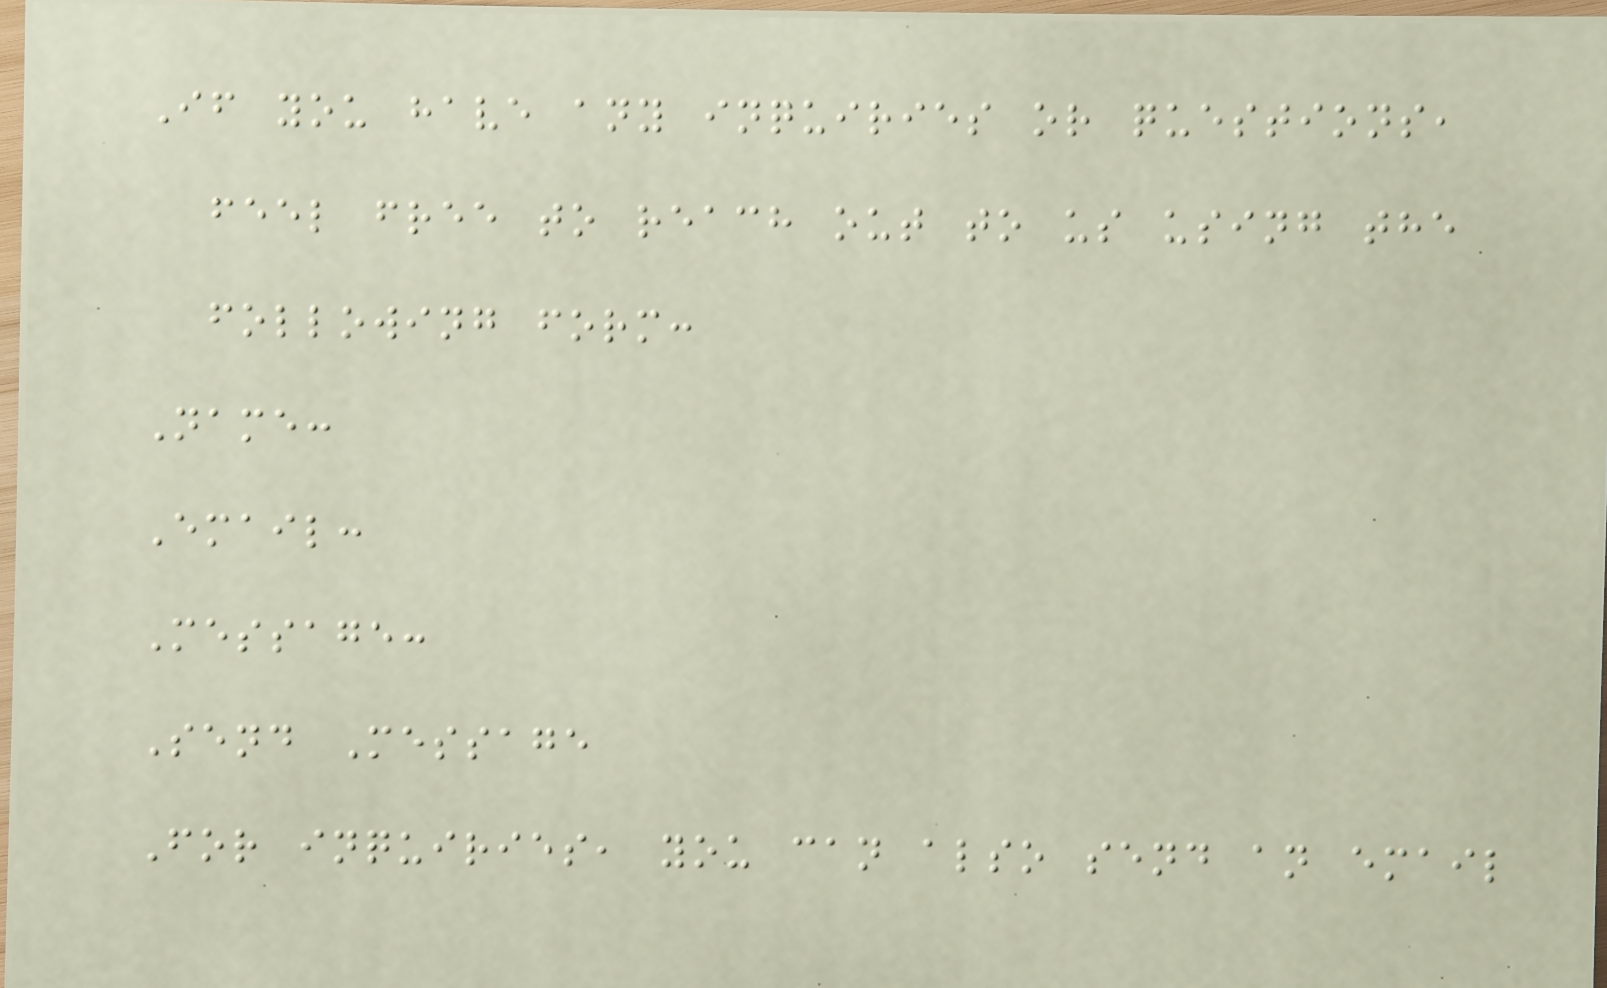If you have any inquiries or questions,
feel free to reach out to us using the
following form:
Name:
Email:
Message:
Send Message
For inquiries, you can also send an email
